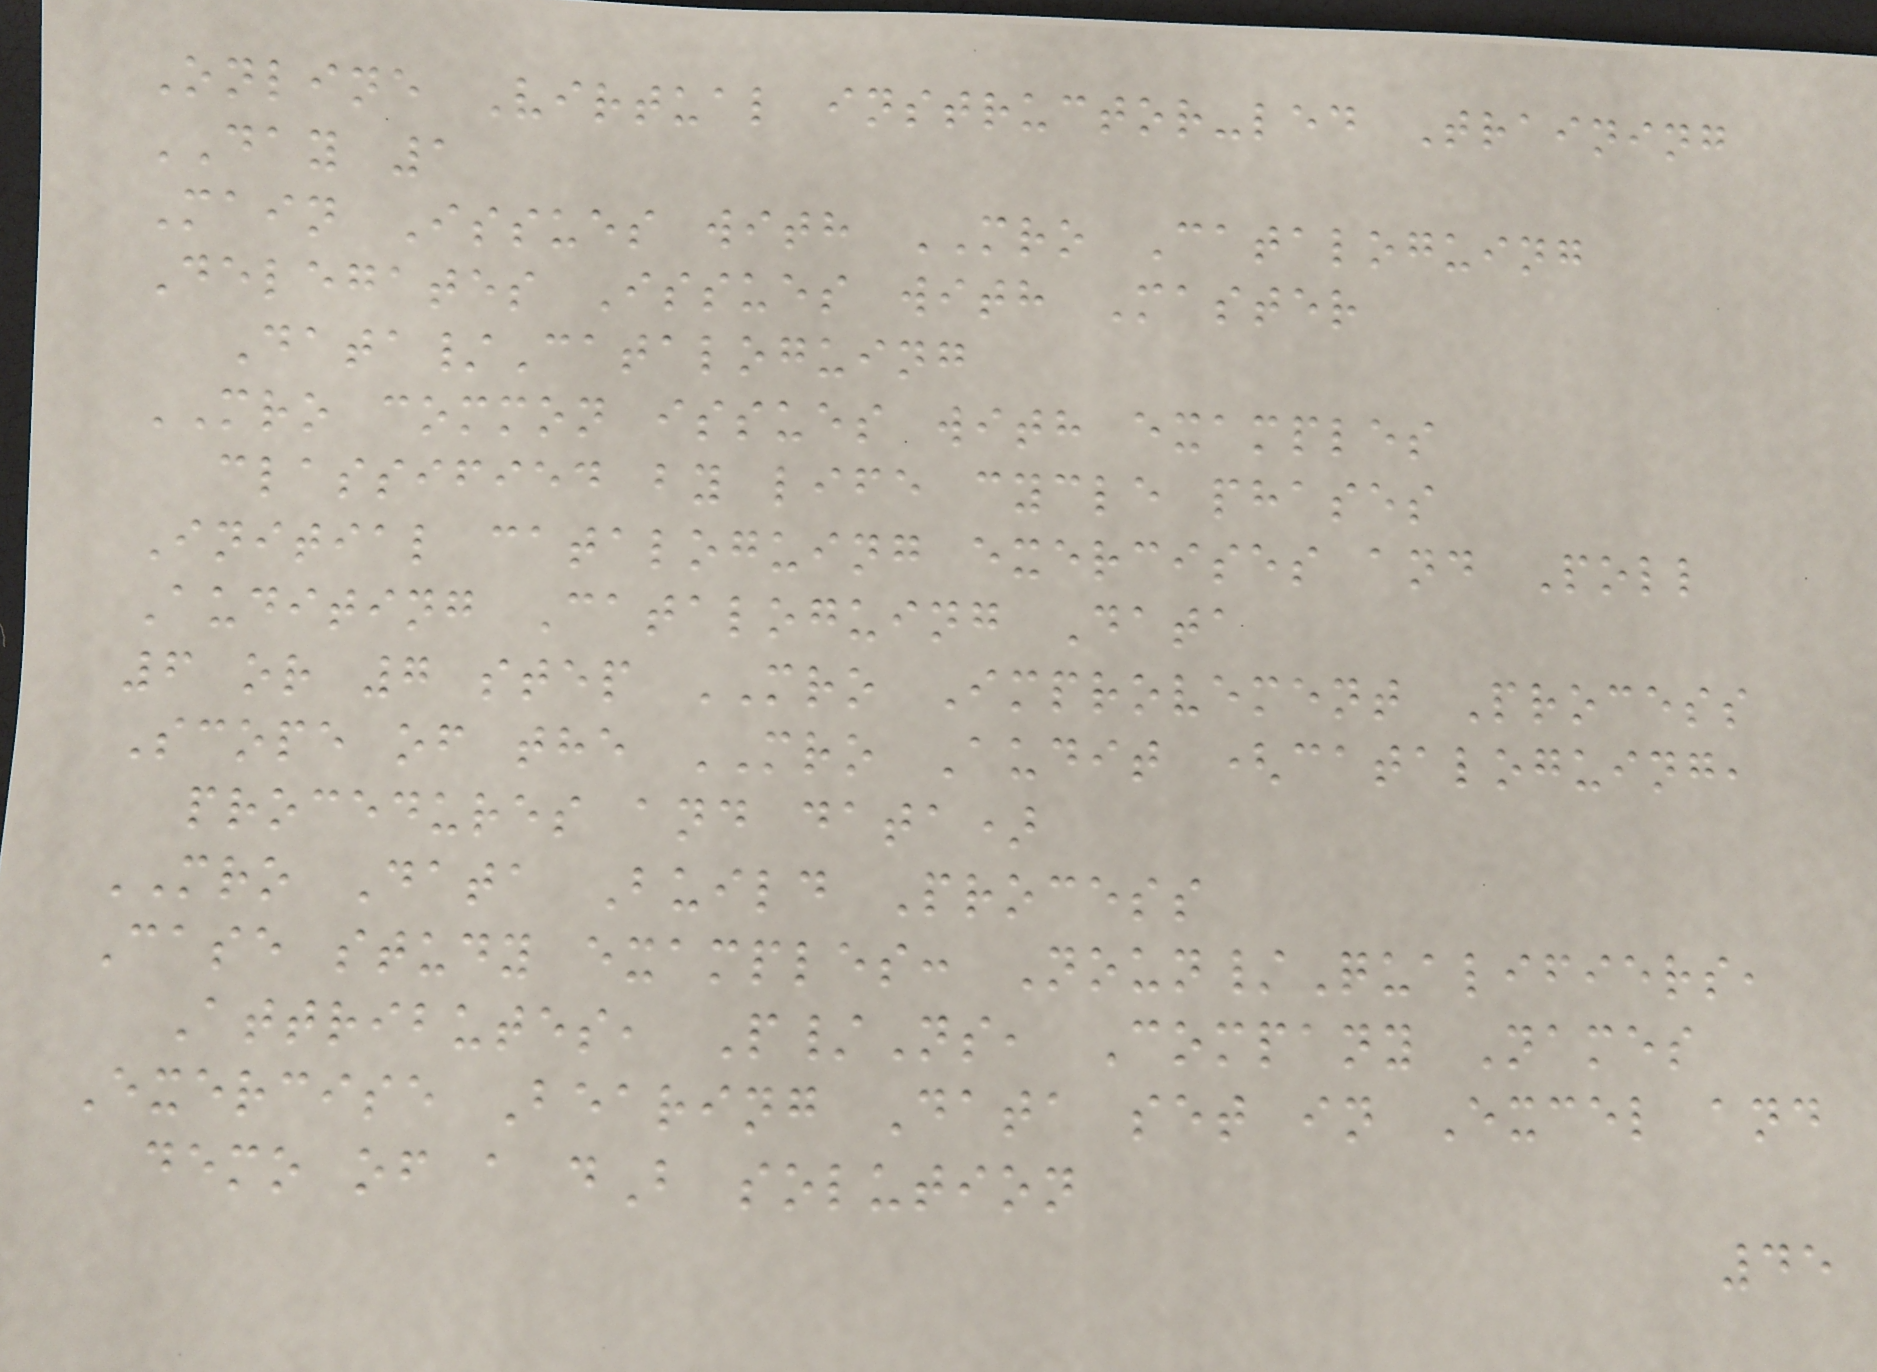Online Virtual instructor-led Training
DAY 1
Main Issues with MRO Cataloguing
Delegates Issues with Master
Data/Cataloguing
MRO common issues with examples
classified by life cycle phases
Initial cataloguing exercises and Poll
Auditing Cataloguing Data
6 or 7 step MRO Improvement Process
Scope of the MRO Audit (cataloguing,
procedures and data)
MRO Data Build Process
Case study examples: Noun/Qualifiers,
Attributes, P/Ns, Company Names
Exercise Bearing Data set in Excel and
demo of a dB solution
45
